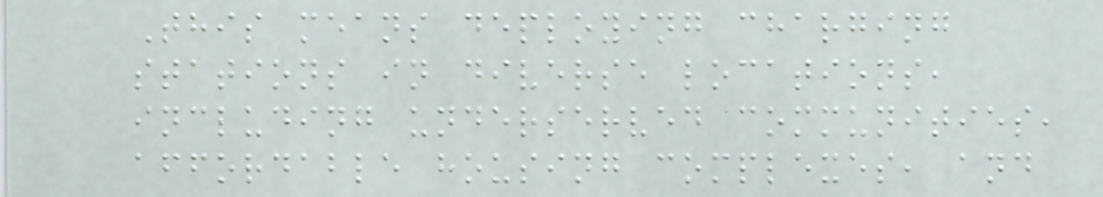This means deploying charging
stations in diverse locations,
including underserved communities,
affordable housing complexes, and
